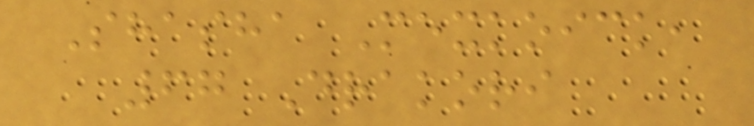Shasha Mexkoick,
67 Drakori
